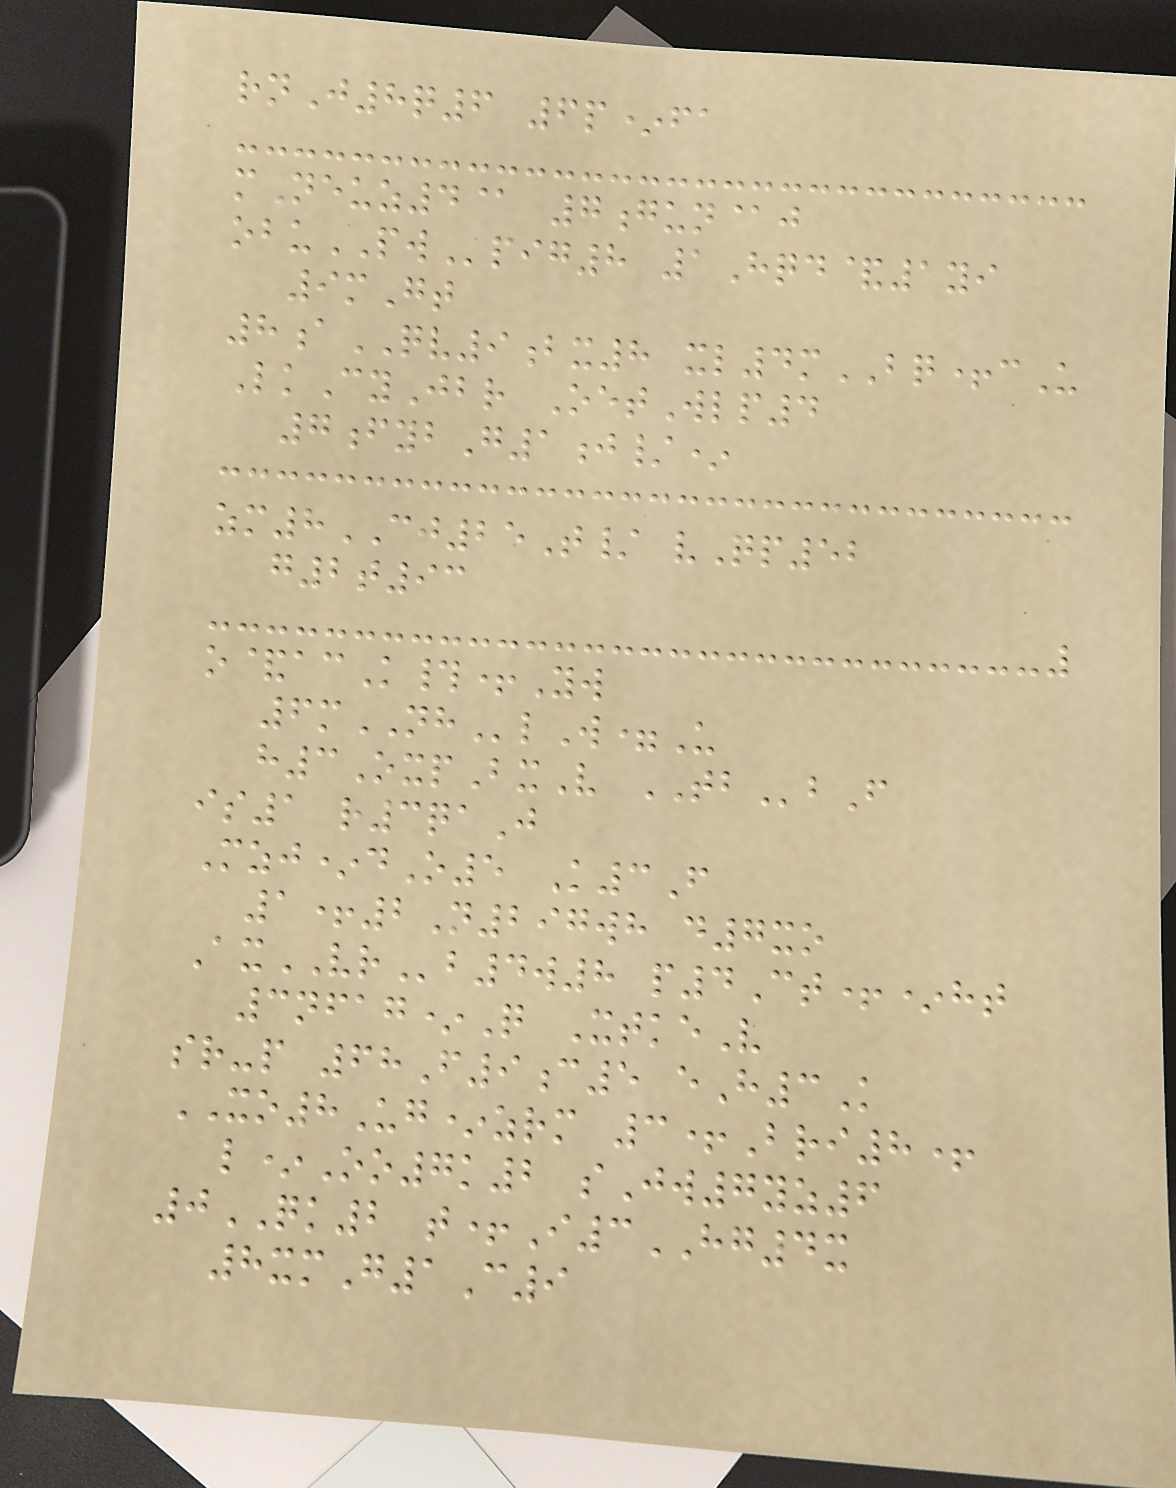rnJ8q6 6p*fa
mNeuz4@ 7gun@j
obuPWpig8 1Hqd&1yi
9mGt
8aQV9bx8 xl4mBQ+cU
LkCyJbr OetWlp4
7fybG1j/*
zm8CJ25T/ vQp52
g2t93
o&acK#+Yw
6mNHlW=U
h3OxpBxV TBbF
is1 r3qaJ
Mzj*dO5 K3F
1+2N297wh d7xo
AxVRb4w8 p4Ct+*ht
3nfag*Q XtkeV
sr-p 68F9c5 eH3K
XO8Ug*zrm 3+Bri8+
l*Oo7k2 sJw7yz6
0QK2 t+I3HG4x
8xmG1C9
